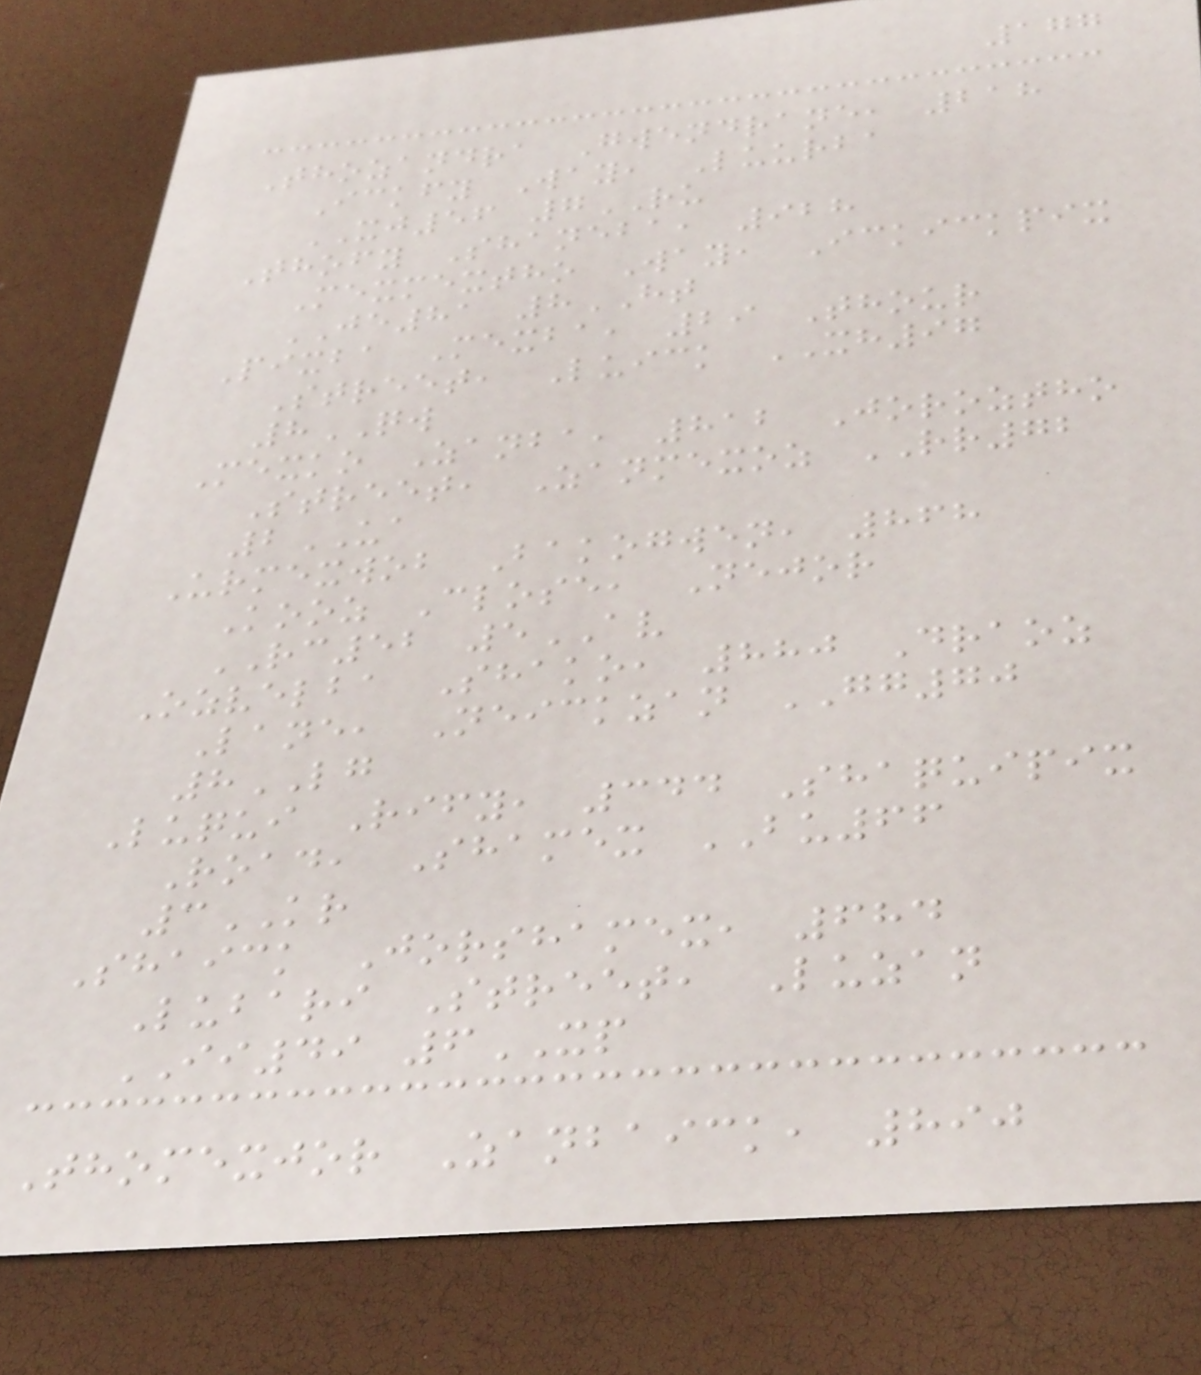177
Thozandra Gwendrane, 218
Ickfy Way, Luurba
XJ56 7RU
Thofy Shaneba, 928
Mexmextho Way, Ickickpix
JE81 8HT
Pixba Mexba, 29 Thour
Street, Luick XH97
8QW
Mexko Zanba, 812 Joroztho
Street, Zanmexoz RR72
2UA
Urmexwob Bakogwen, 868
Kooz Close, Nejor
RC52 5AV
Ozvelba Shako, 880 Draoz
Lane, Neickzan GG70
8LG
Luqui Rify, 344 Shaquipix
Road, Shamex BU66
3KR
Shaick Jorshamex, 684
Lubari Street, Luzan
II49 6XP
Thomexjor Zanbaick, 890
